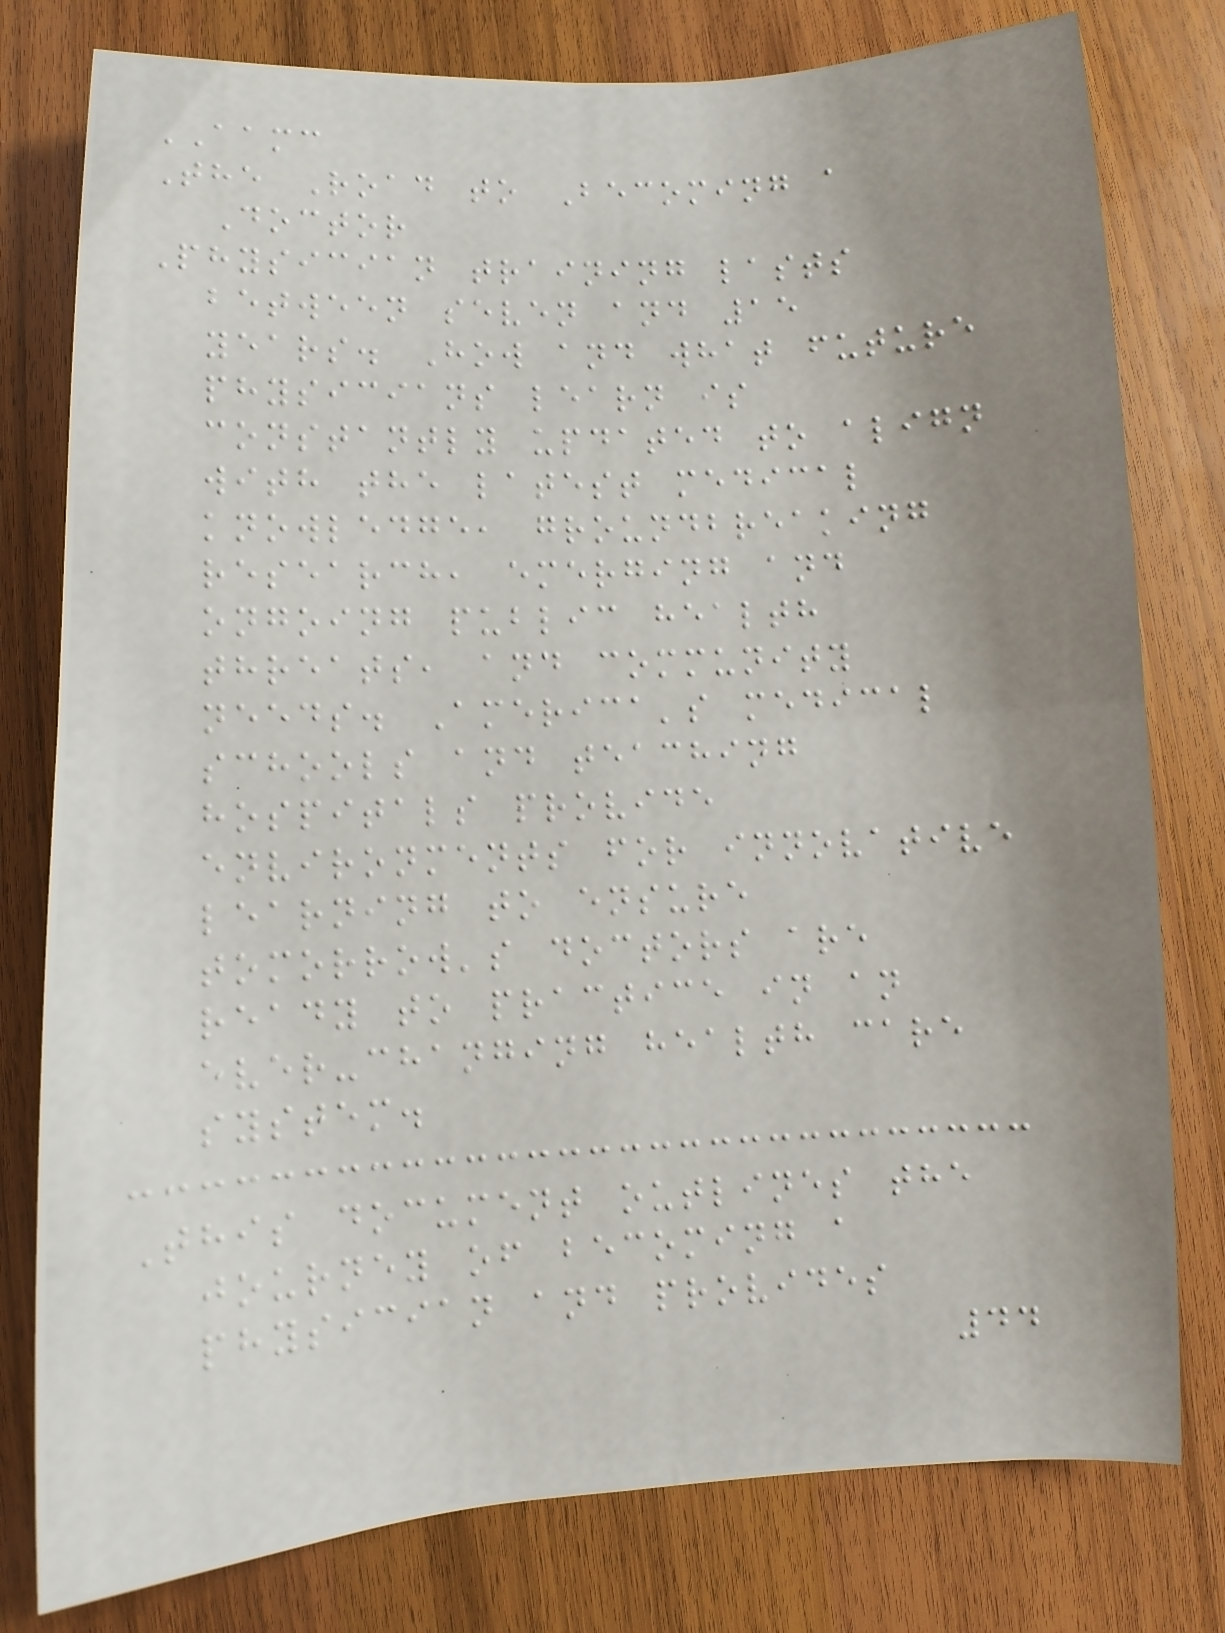AAMC
The Road to Becoming a
Doctor
Physician training lasts
between seven and 15
years. How and what future
physicians learn is
constantly updated to align
with the latest medical
knowledge, groundbreaking
research, emerging and
ongoing public health
threats, and community
needs. America's medical
schools and teaching
hospitals provide
environments for innovative
learning to ensure
tomorrow's doctors are
ready to practice in an
ever-changing health care
system.
This document outlines the
journey of becoming a
physician and provides
44
